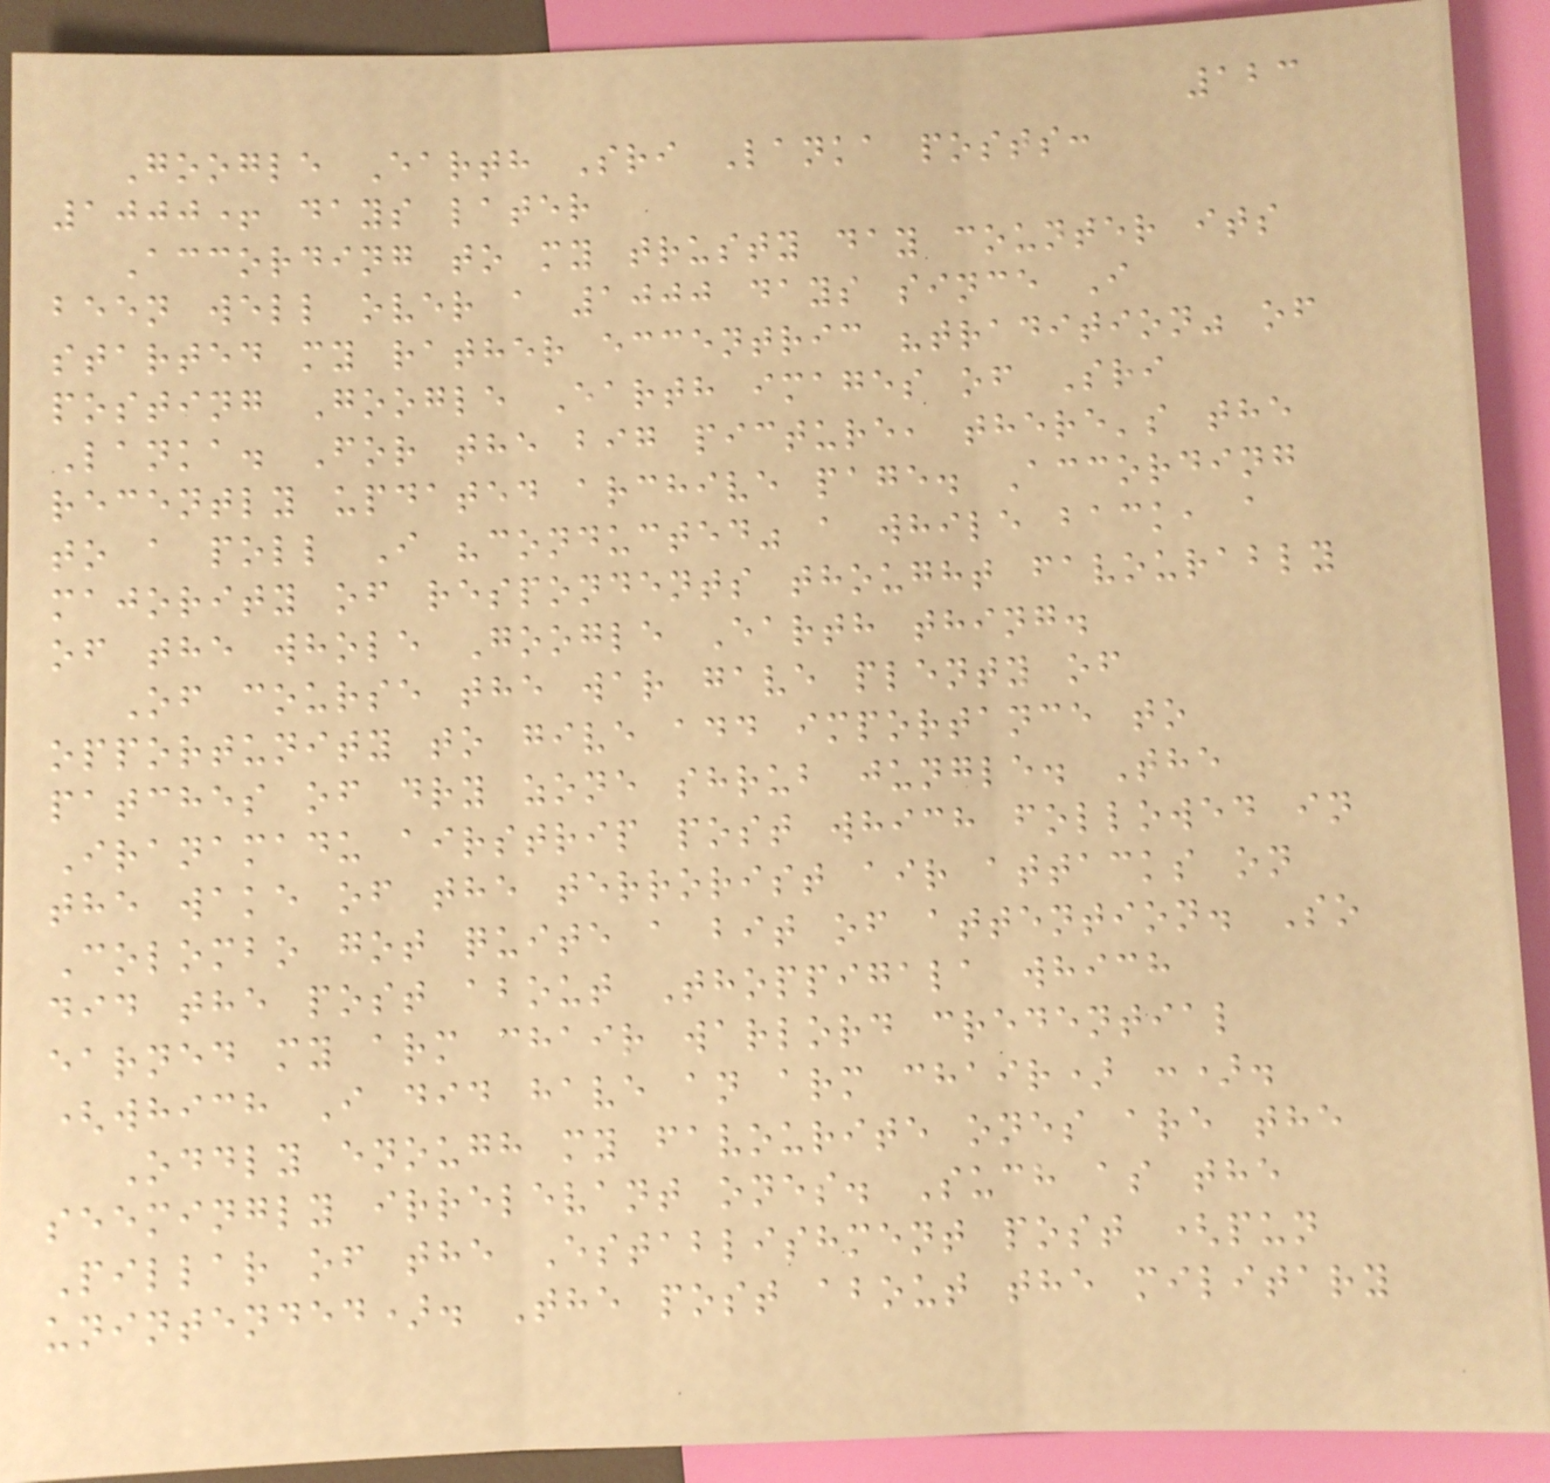123
Google Earth Sri Lanka posts:
1000+ days later
According to my trusty day counter its
been well over a 1000 days since I
started my rather eccentric "tradition" of
posting Google Earth images of Sri
Lanka. For the big picture, there's the
recently updated archive page. According
to a poll I "conducted" a while back, a
majority of respondents thought favourably
of the whole Google Earth thing.
Of course the war gave plenty of
opportunity to give add importance to
patches of dry zone shrub jungle. The
Iranamadu airstrip post which followed in
the wake of the terrorist air attacks on
Colombo got quite a bit of attention. So
did the post about Thoppigala which
earned my arm chair warlord credential
(which I did have an arm chair) :).
Oddly enough my favourite ones are the
seemingly irrelevant ones. Such as the
Pillar of the Establishment post (pun
unintended). The post about the military
